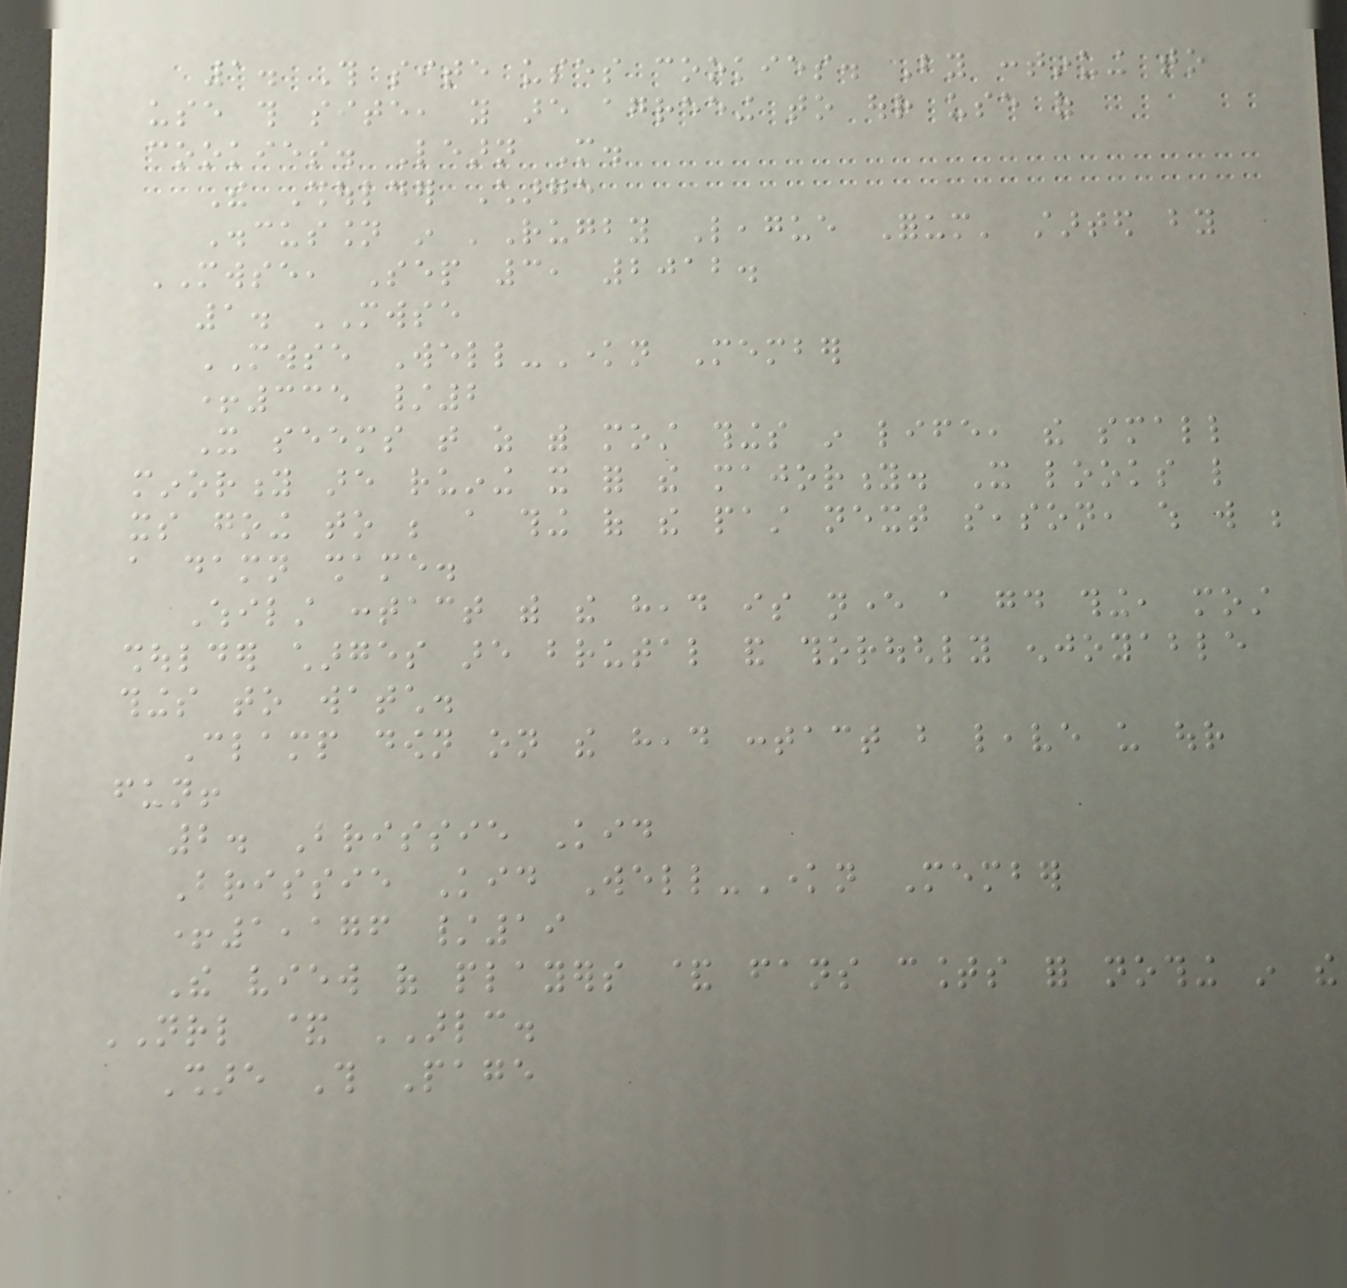1. This site uses cookies. By continuing to
use this site, you are agreeing to our use of
cookies. Learn More.
The Shoulder Charge
Discussion in 'Rugby League Forum' started by
MWSE, Sep 3, 2012.
1. MWSE
MWSE Well-Known Member
+335 /2
It seems that as with most things in life, the small
minority are ruining it for the majority. It looks like
its going to be a thing of the past next season, which will be
a damn shame.
Whilst contact with the head is never a good thing, most
shoulder charges are brutal and thoroughly enjoyable
things to watch.
Clamp down on the head contact but leave us our
fun!
2. Brissie Kid
Brissie Kid Well-Known Member
+1,176 /19
The view of players & fans counts for nothing in the
NRL & ARLC.
Share This Page
